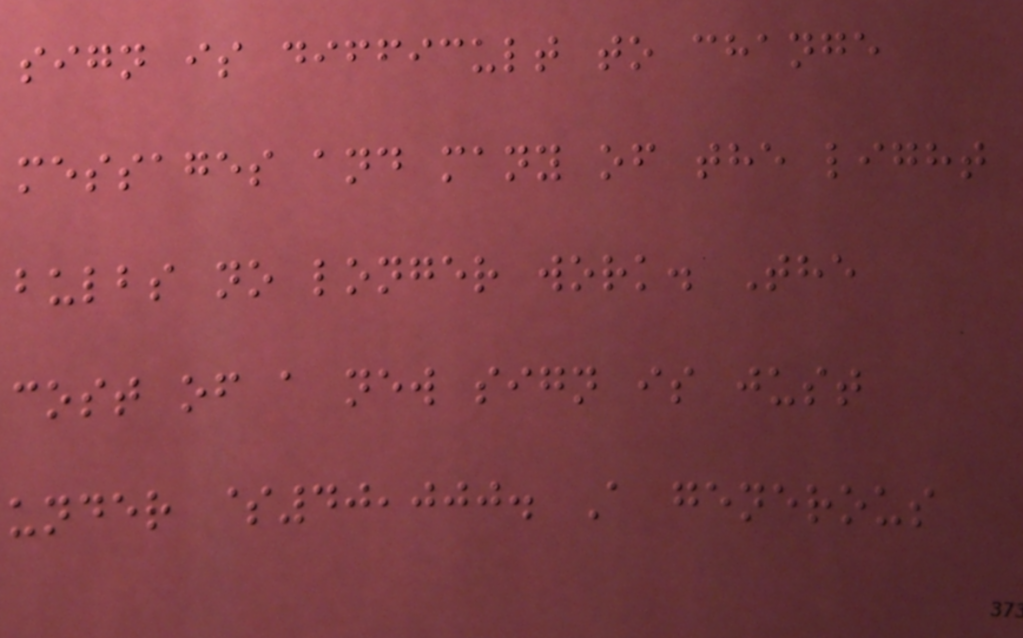sign is difficult to change
messages and many of the light
bulbs no longer work. The
cost of a new sign is just
under $40,000. A generous
